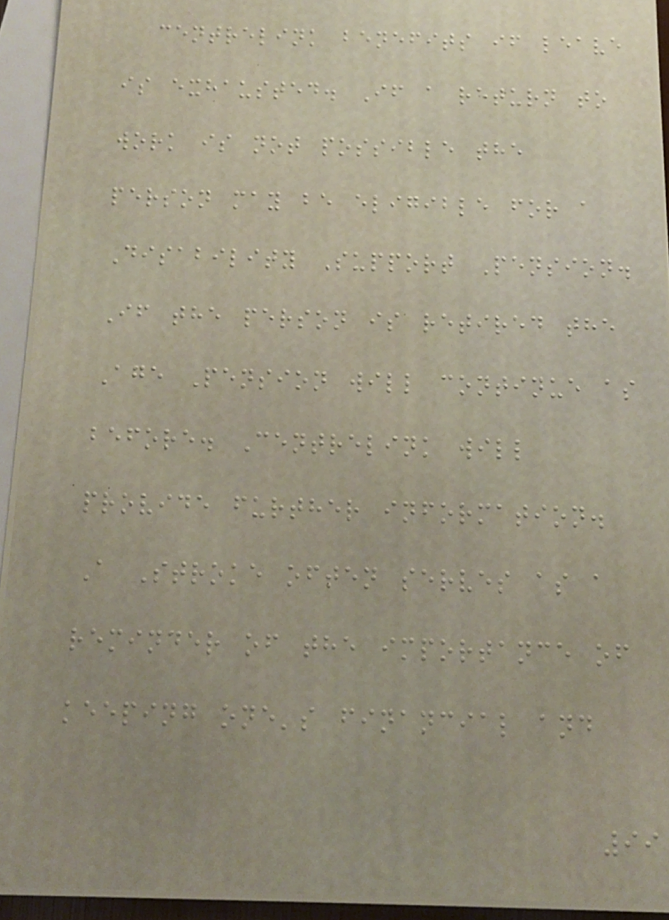centrelink benefits if leave
is exhausted. If a return to
work is not possible the
person may be eligible for a
Disability Support Pension.
If the person is retired the
Age Pension will continue as
before. Centrelink will
provide further information.
A Stroke often serves as a
reminder of the importance of
keeping one's financial and
99
